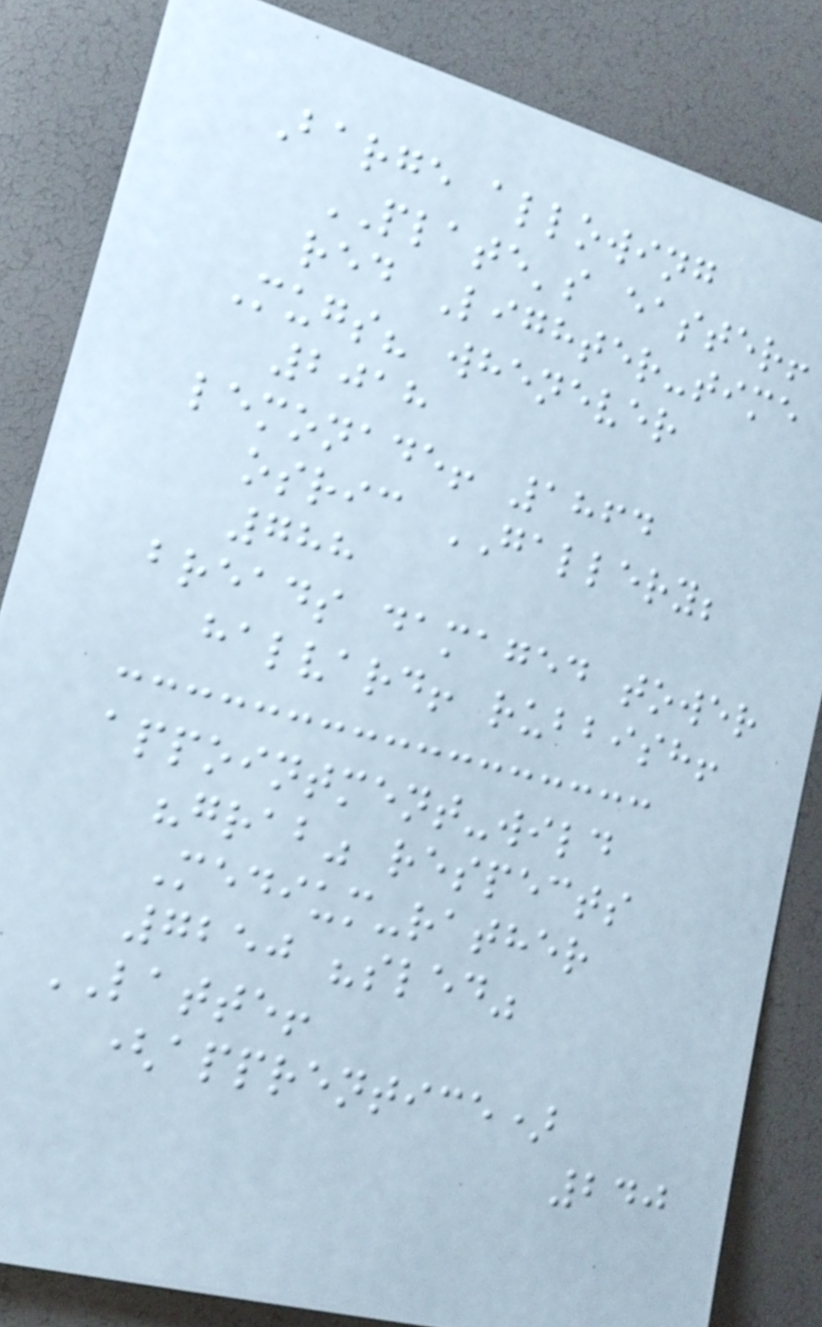Barge allowing
PLATE's easter!
red Lighter-time
Mugs? whenever
2018
lemonade! 1864
osric GALLERY;
788
breads damaged tower
halvard! rubbish!
appointment-wild
"grab" respects
Medium-rather
7250 "sled"
LATTE!
(apprentice)
240
